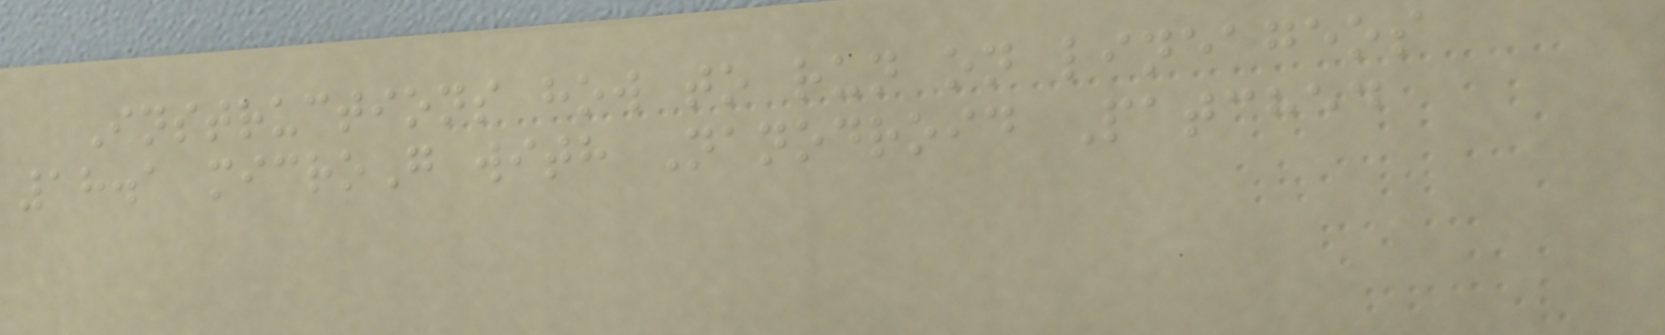Instructions how to run on lineageos
18.1 microG with Nanodroid Patched
